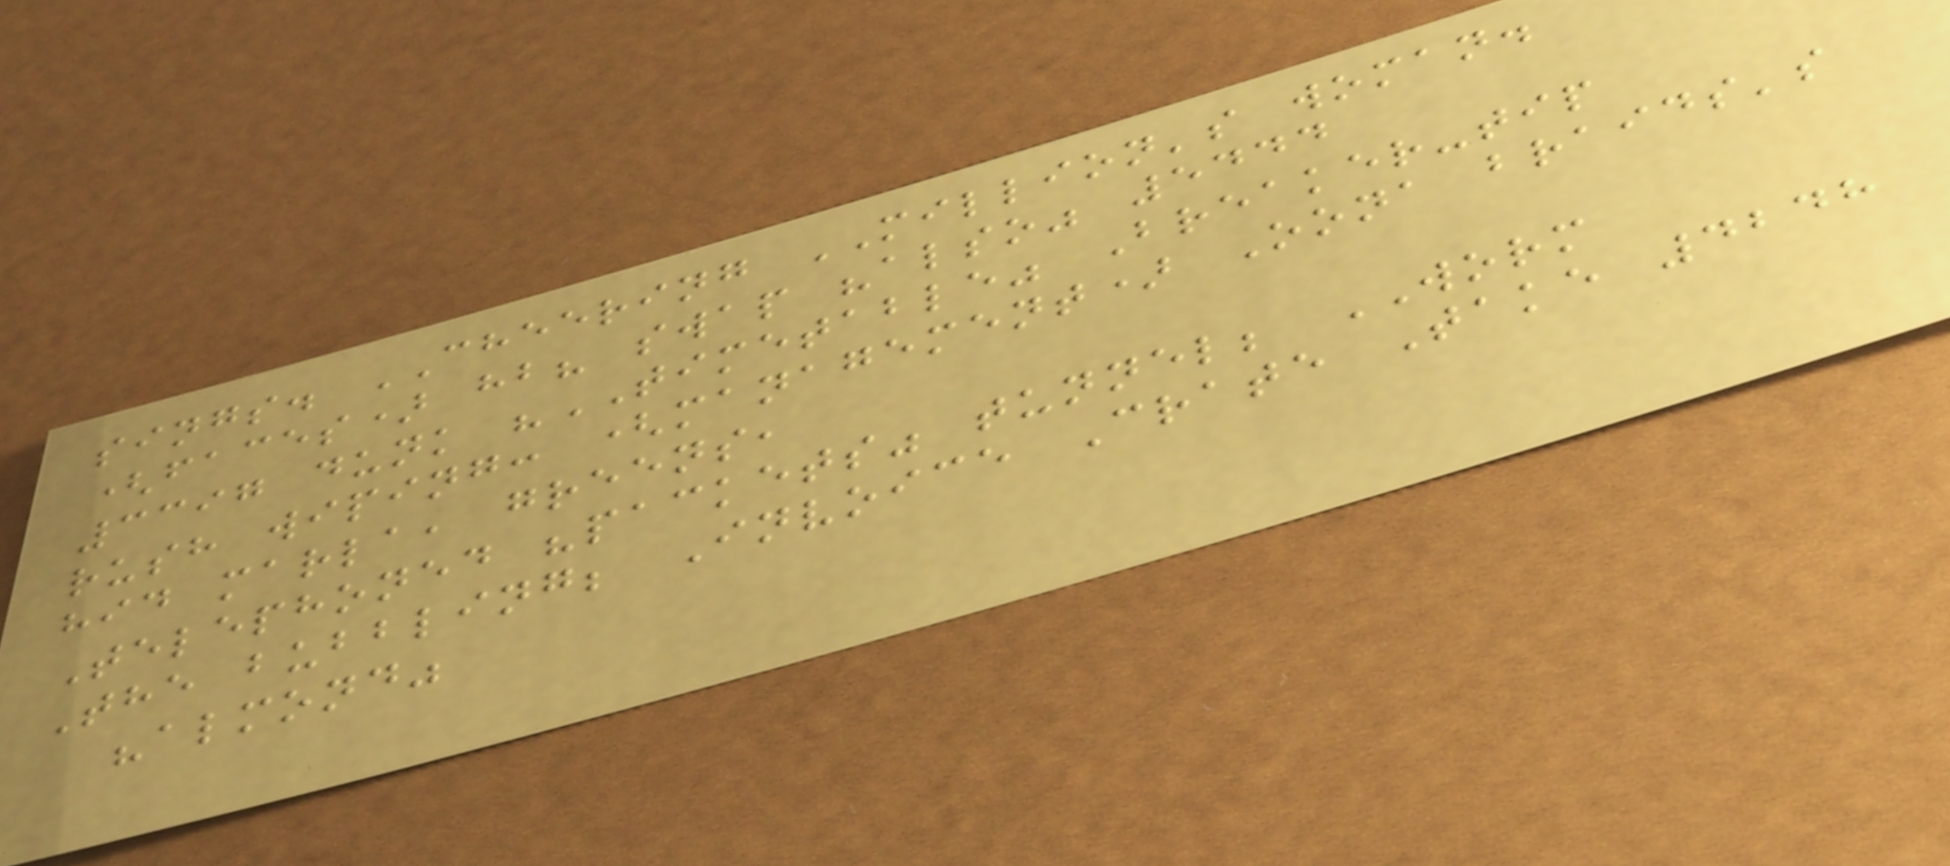sings. CHEERING MILLION's woman.
(faces) hb? swap "also" 5444
3397 dunk "TIMETABLE" Breaker-tip
rush wiping: (management) Oona braids's
hid marla, greens,
Telephoned "packets" tunnel; WORM
The bubbling; Invoice Crate Take 4248
"almond"
